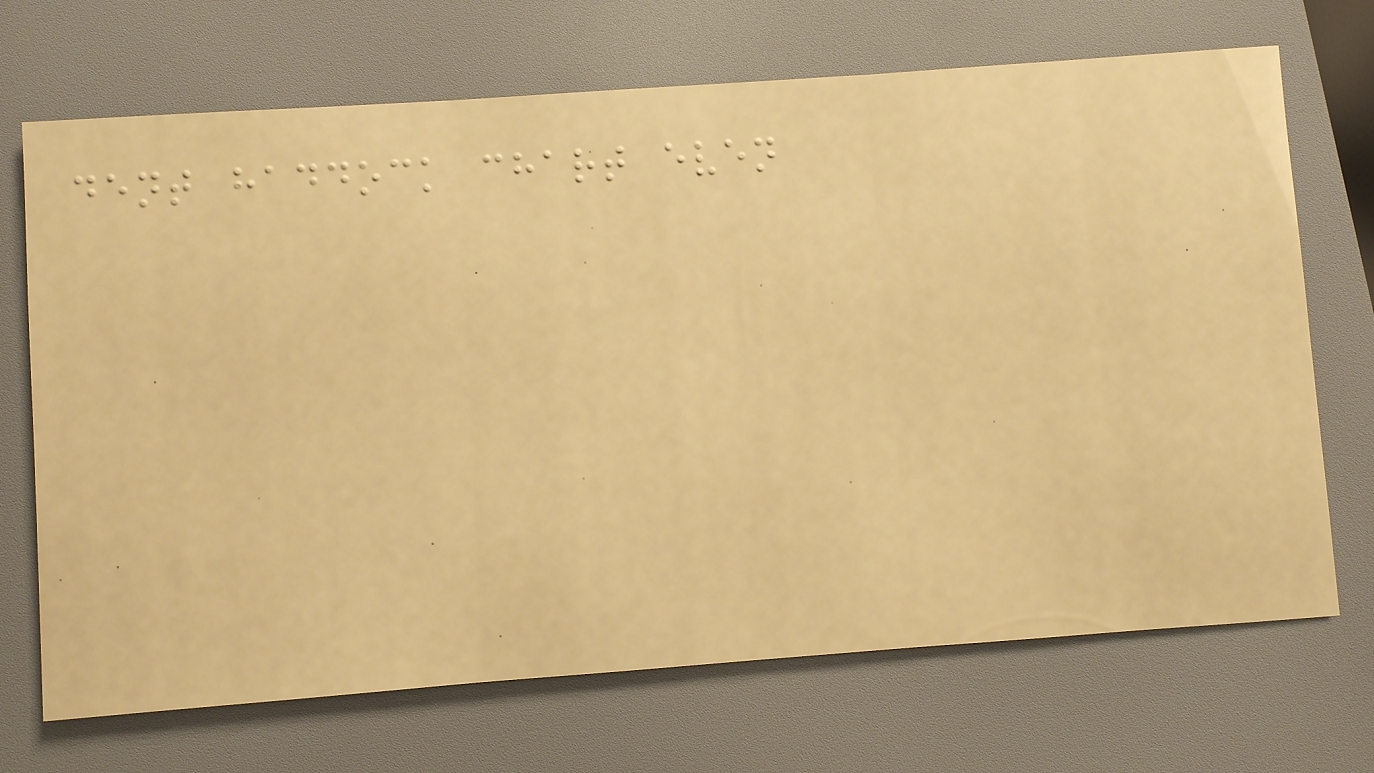dent haddock chart even
